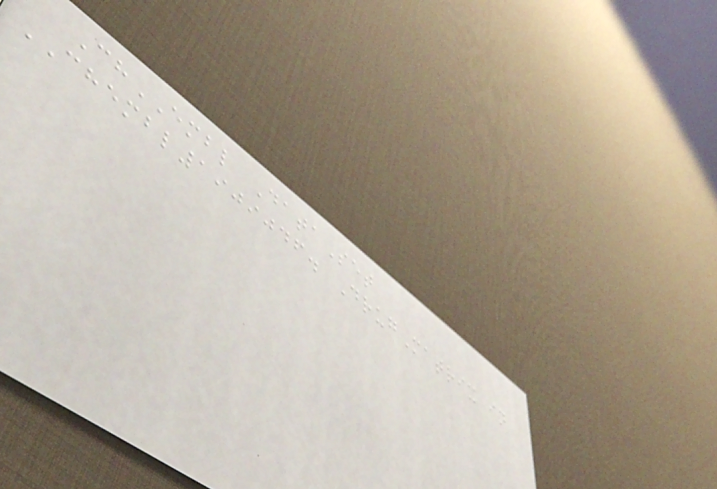ChEMBL DataSet
CHEMBL1909046. DrugMatrix in
